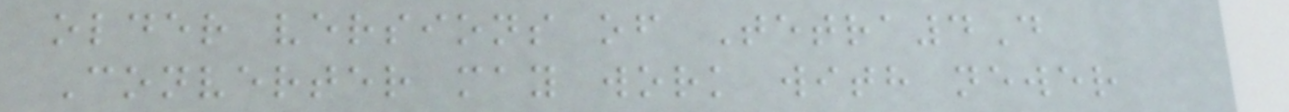older versions of Tetra4D
Converter may work with newer
